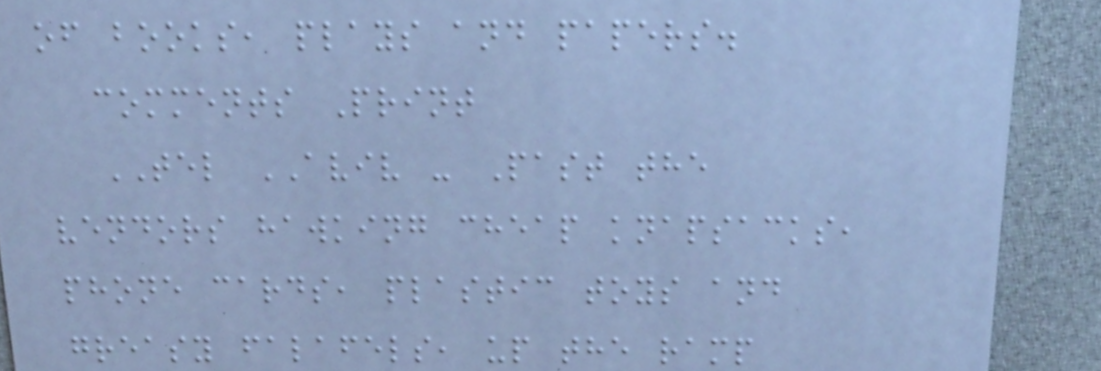of books, plays and papers.
comments Print
TEL AVIV - Past the
vendors hawking cheap knapsacks,
phone cards, plastic toys and
greasy falafels, up the ramp
